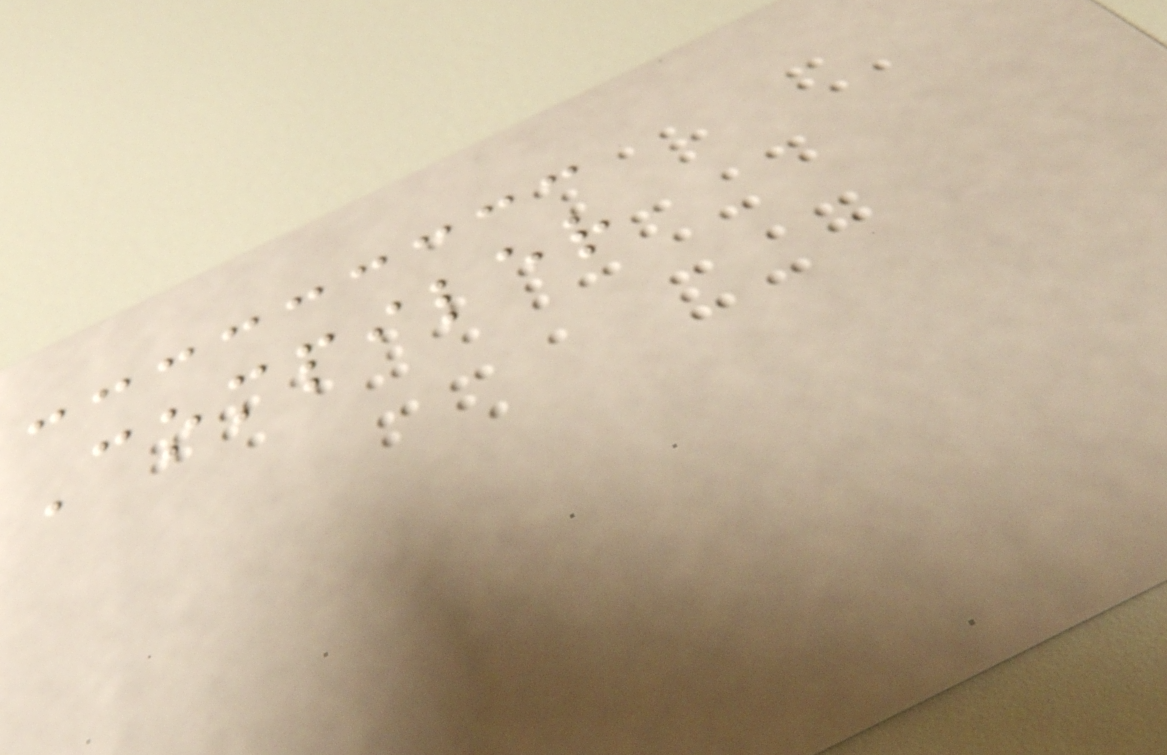Compiler
